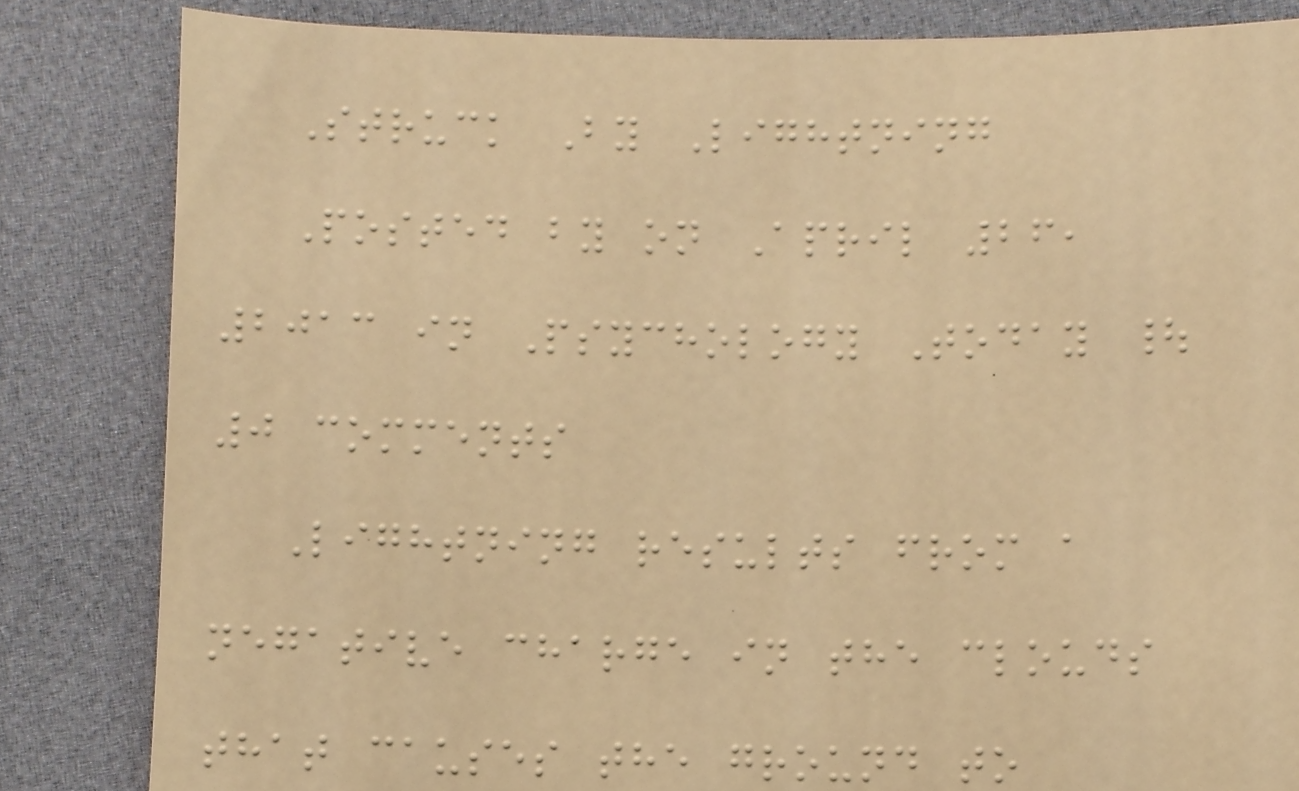Struck By Lightning
Posted by on April 26,
2013 in Psychology Today |
0 comments
Lightning results from a
negative charge in the clouds
that causes the ground to
